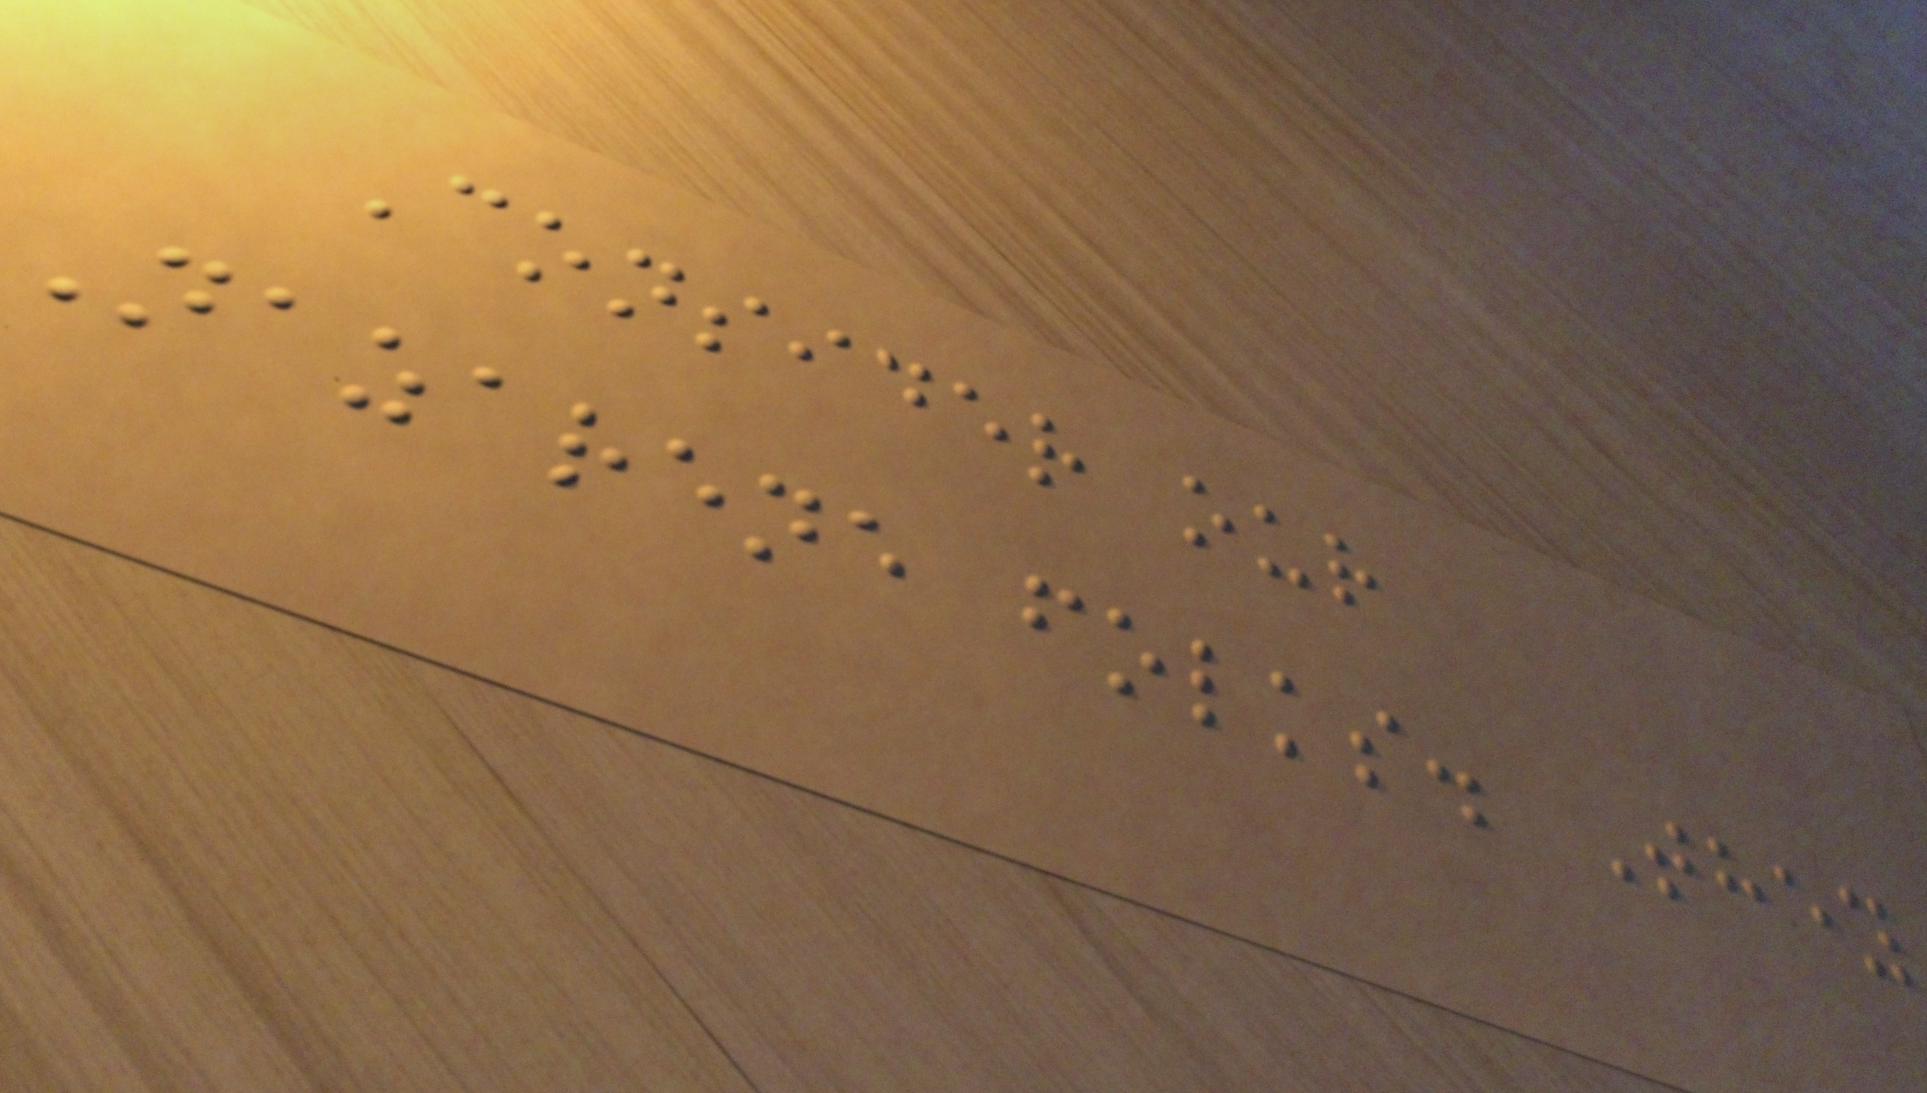Consider our
Nazarene folks. They
